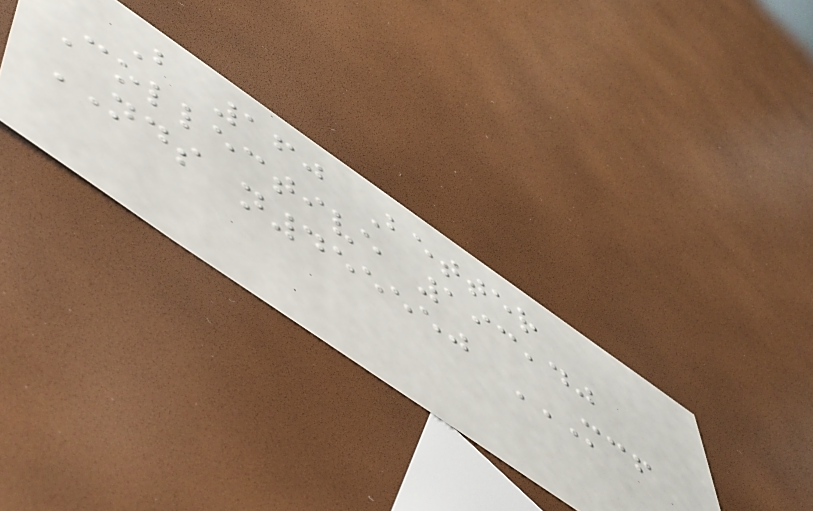B 160 Better
Collective 193,40
NDS n455550 MCF
